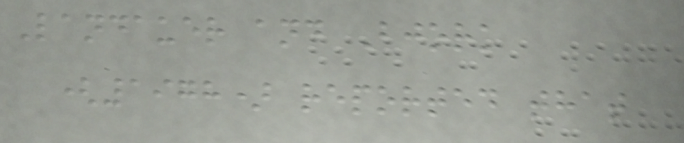Landauer and Bjork
(1978) reported that
